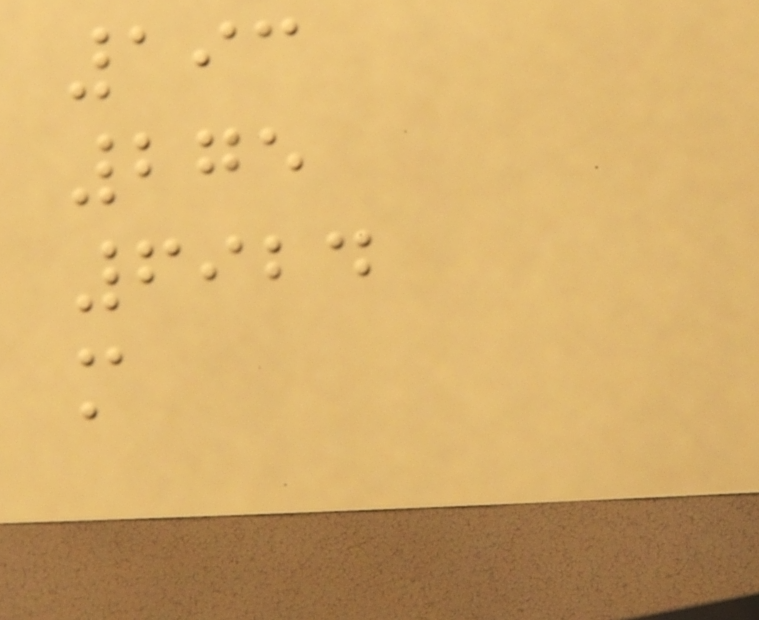193
275
6924
m
